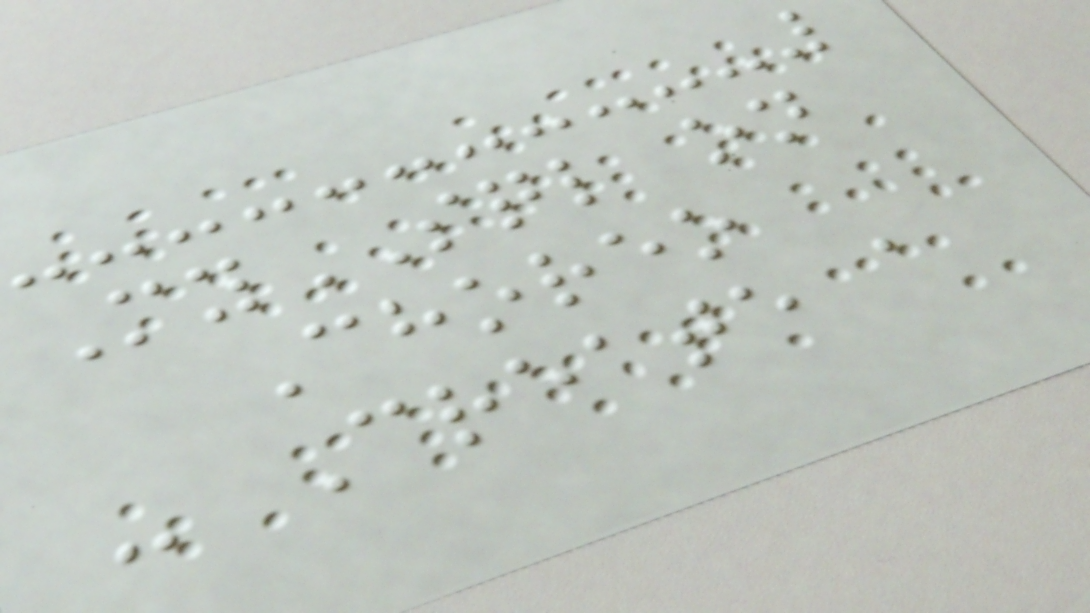MySQL on
Choreo
- Create a
